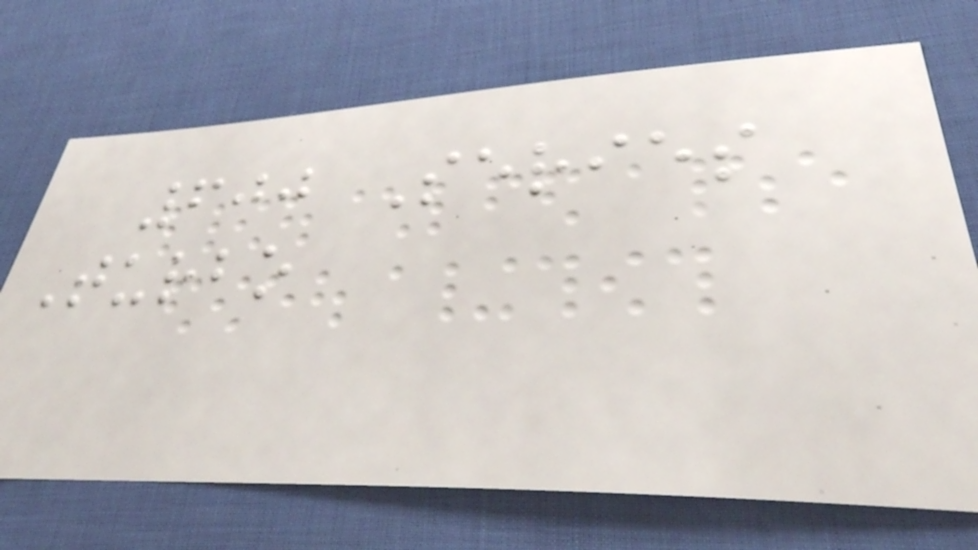600 Series
Turbo
